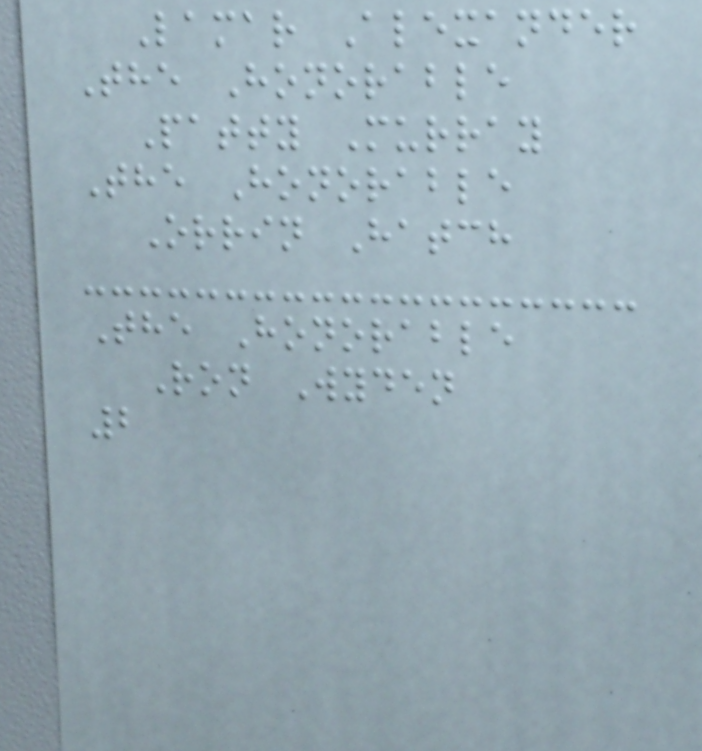Lamar Alexander
The Honorable
Patty Murray
The Honorable
Orrin Hatch
The Honorable
Ron Wyden
2
